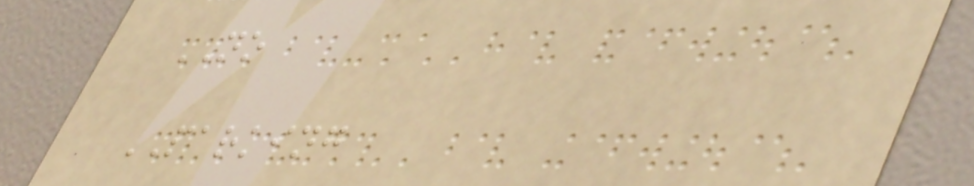NO
PARKING
